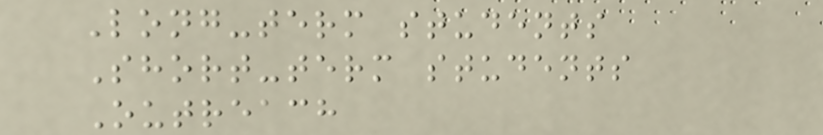Long-term students
Short-term students
Outreach
